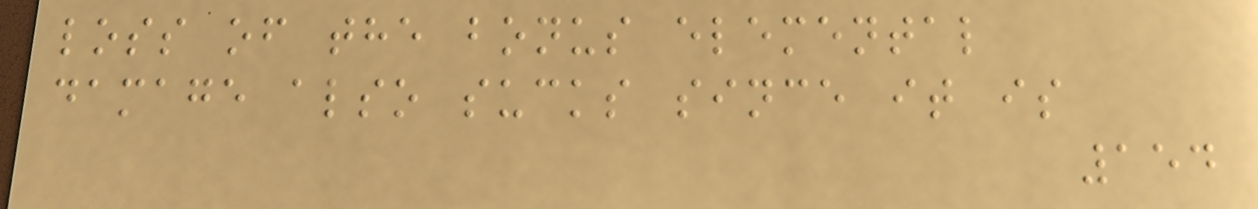loss of the bonus elemental
damage also sucks since it is
154
